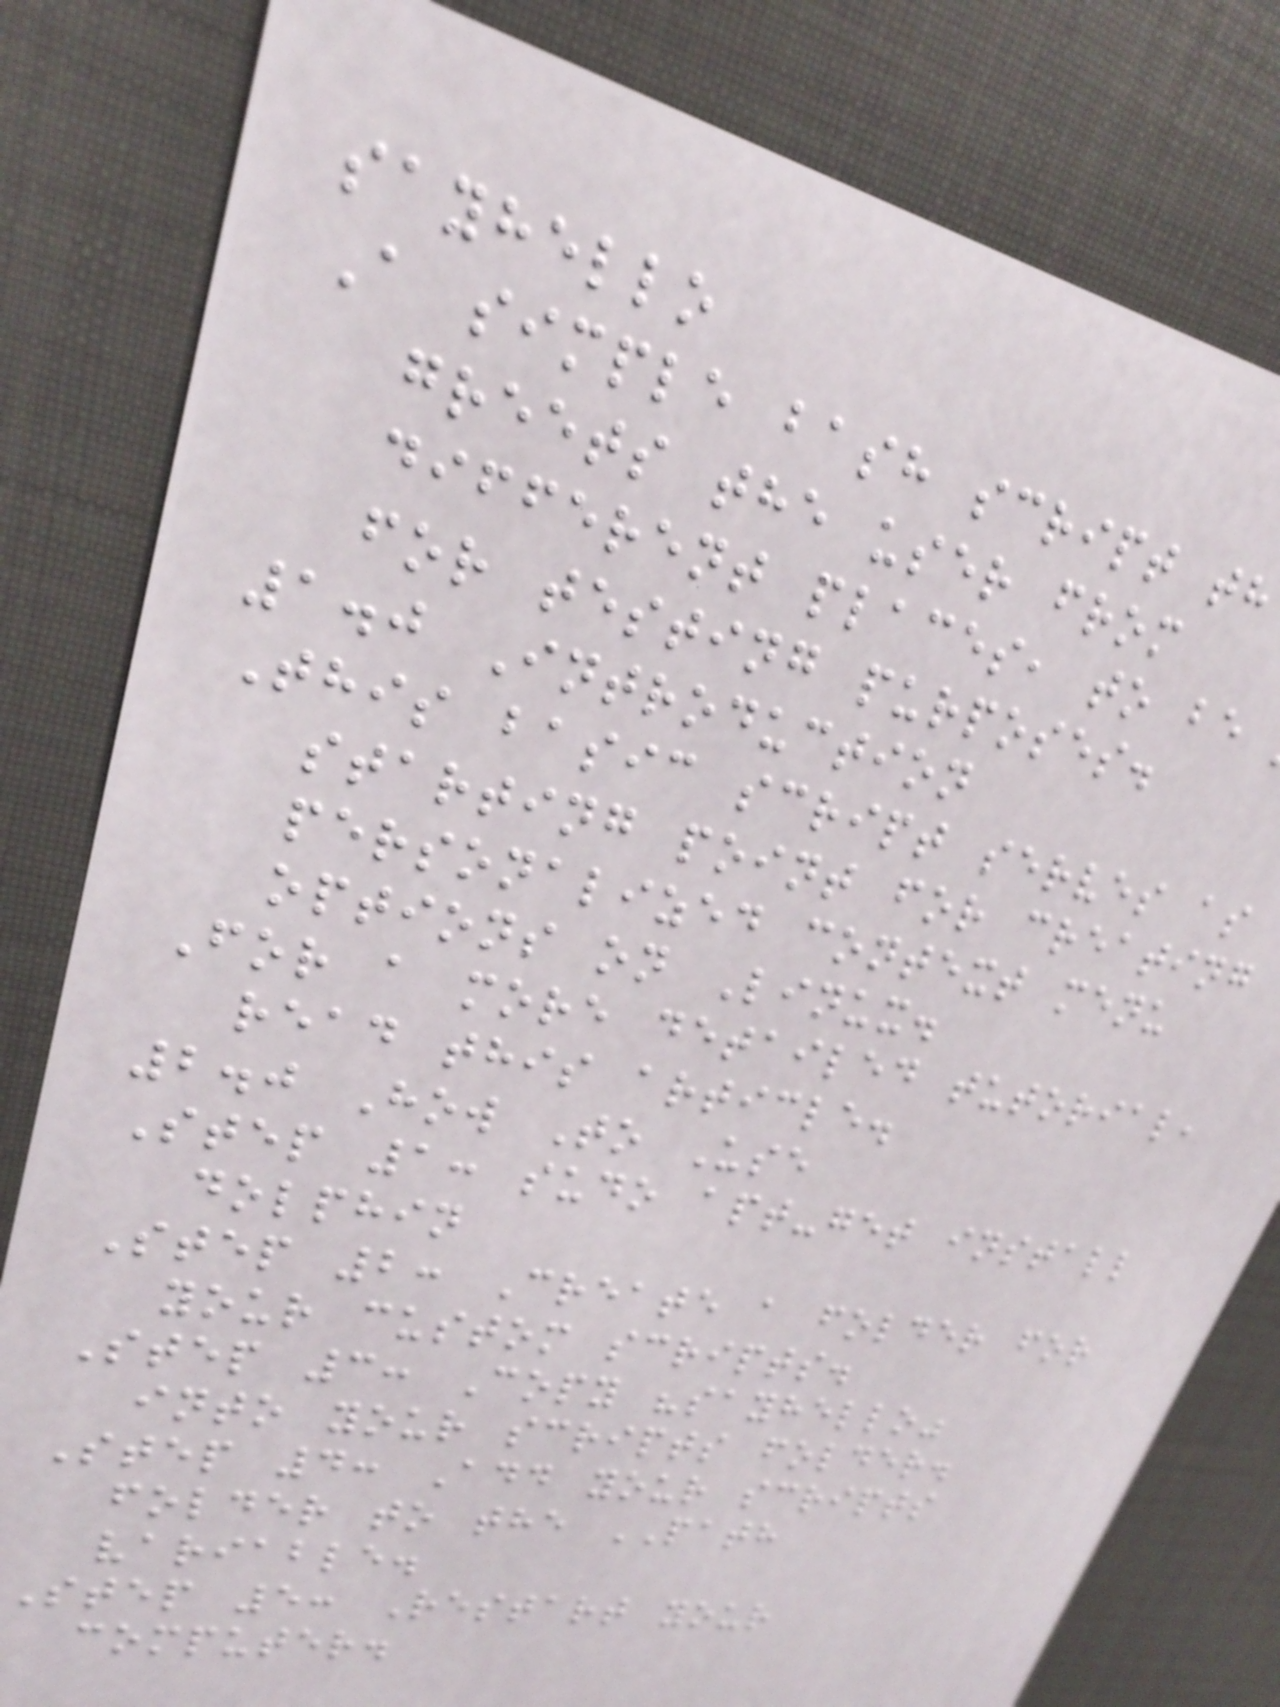sayhello
A simple bash script th
greets the user from
different places, to be
for testing purposes.
1.0 Introduction
This basic script serves as
starting point for creating
personalized context menu
options on Linux.
For a more detailed tutorial,
read this article.
2.0 How To Use
Step 1: sudo apt-get install
dolphin
Step 2: Create a folder for
your custom scripts.
Step 3: Copy "sayhello"
into your scripts folder.
Step 4: Add your scripts
folder to the PATH
variable.
Step 5: Restart your
computer.
